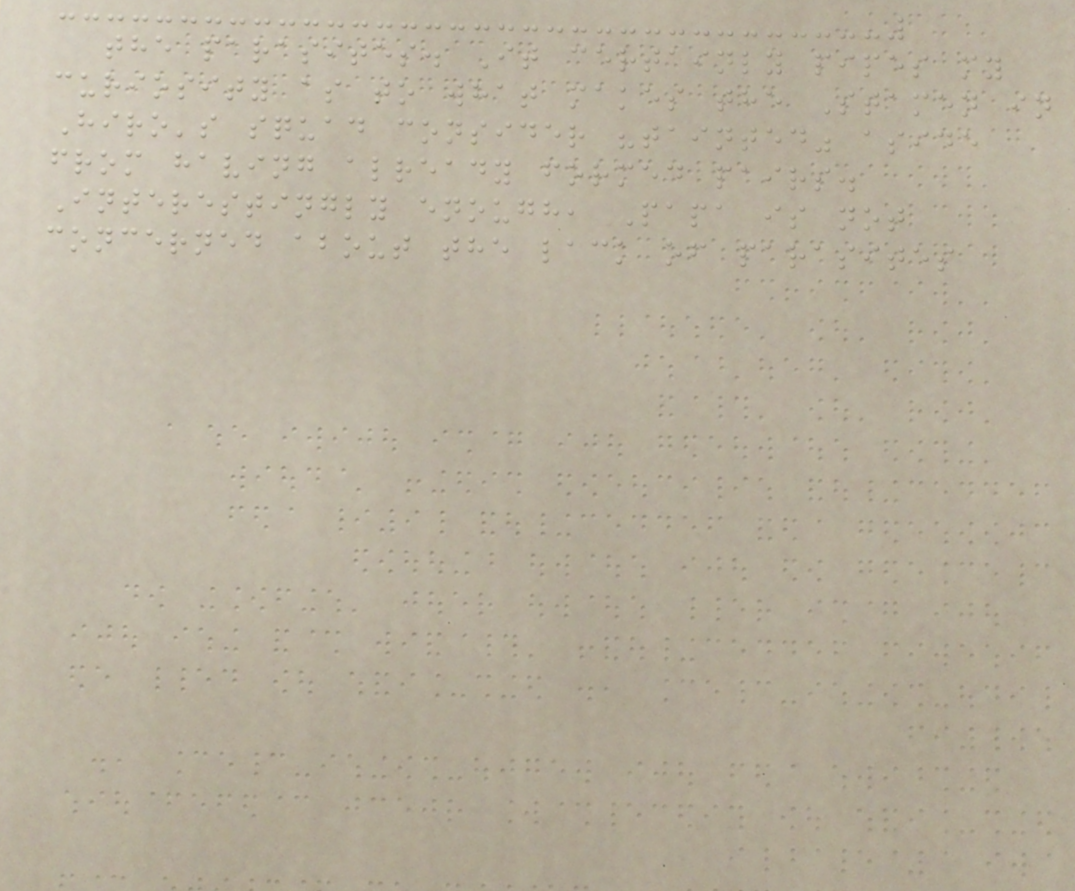the parasites. It certainly pipes my
curiosity as to what makes the Stamen in
Hiro's squad consider "tainted" aside
from having already formed pairs.
Interestingly enough, Papa is not
concerned about the lack of parasites
